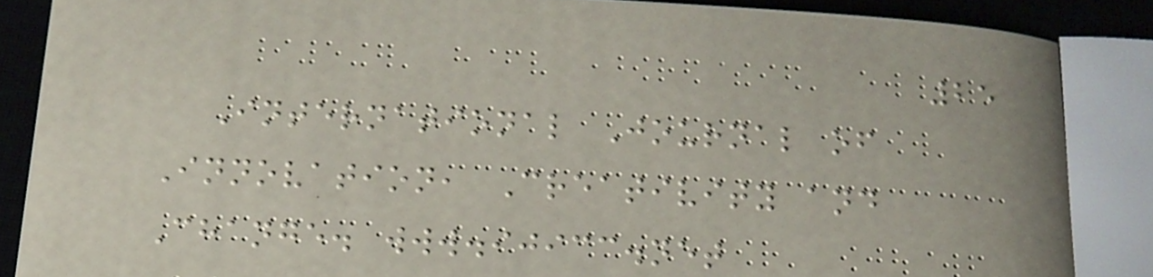25
International Journal of
Innovation, Creativity and
Change. www.ijicc.net
